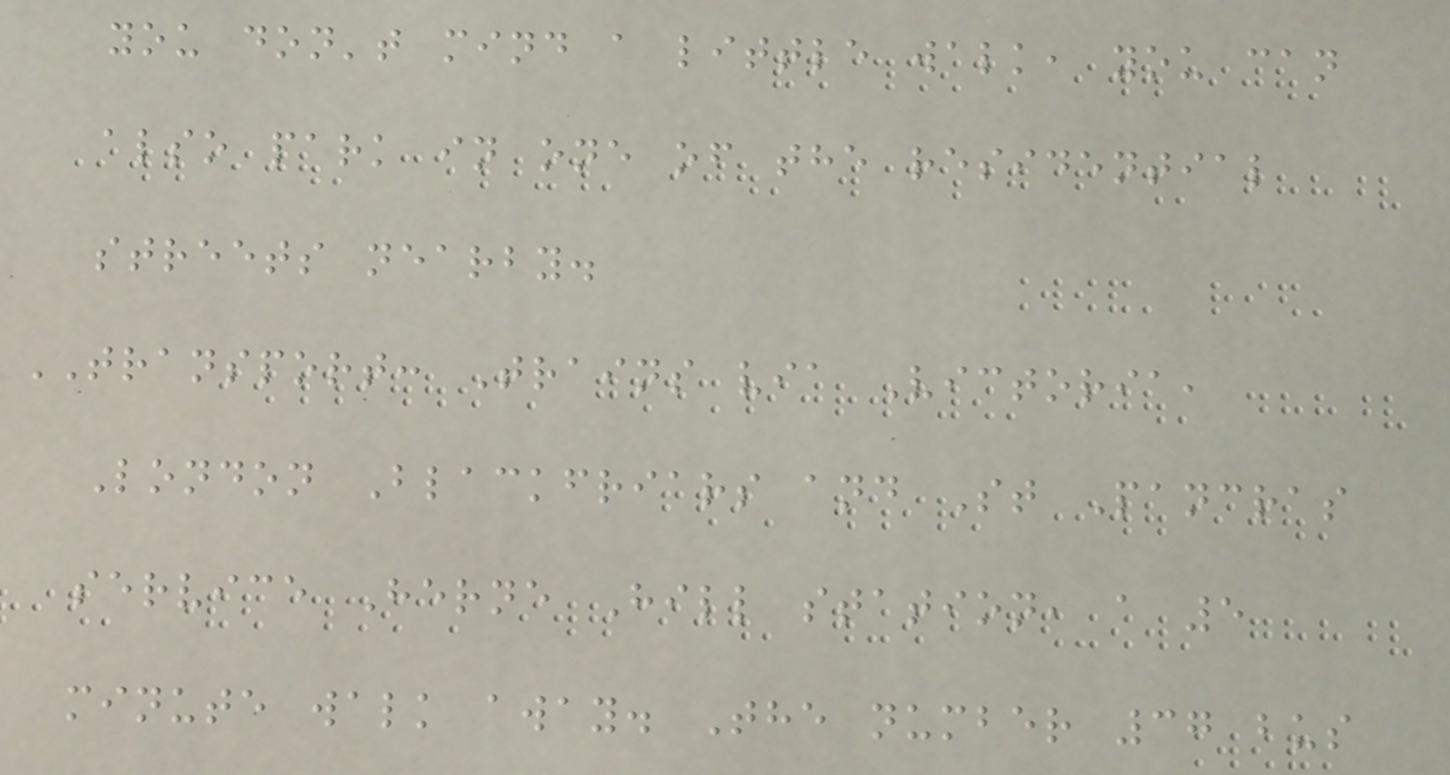you don't mind a little walk, you can
also park in one of the residential
streets nearby.
TRANSPORT: Trains via Victoria,
London Blackfriars and St Pancras
service Herne Hill station, a 5
minute walk away. The number 37 bus
